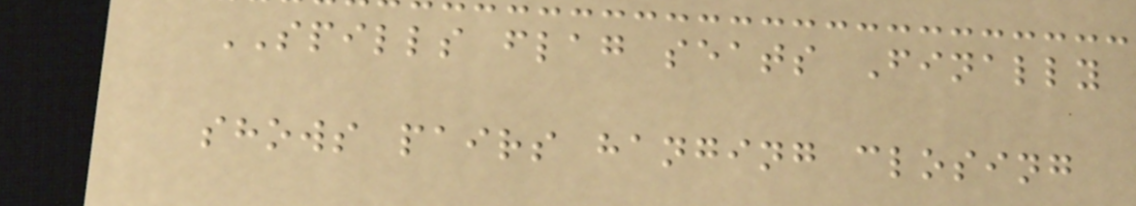SPILLS flag seats Finally
shows pairs hanging closing
